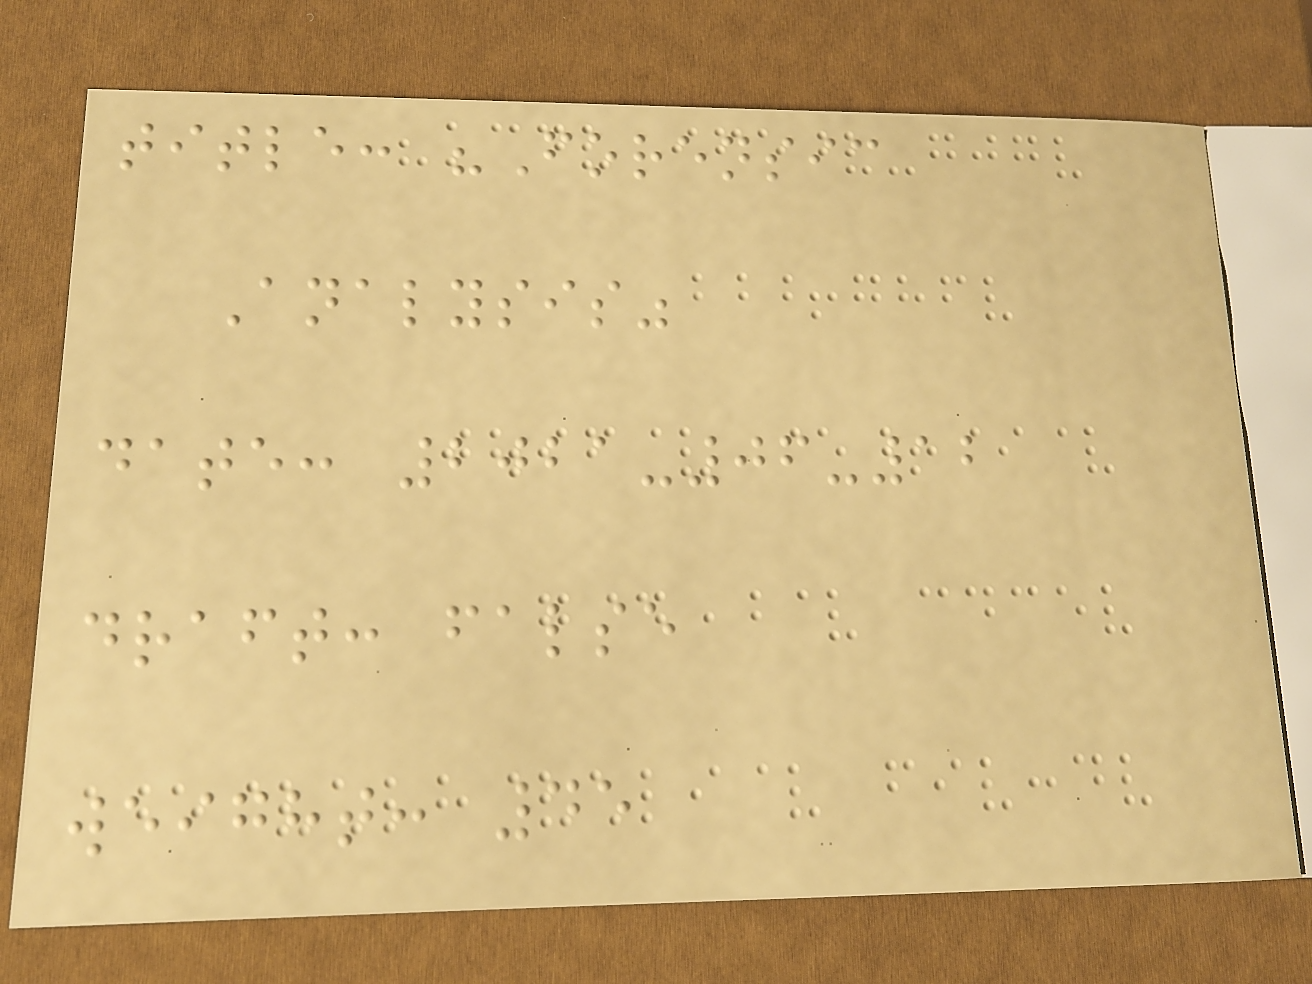title: "Forensic
Analysis"
date: 2021-06-12
draft: false
weight: 45
